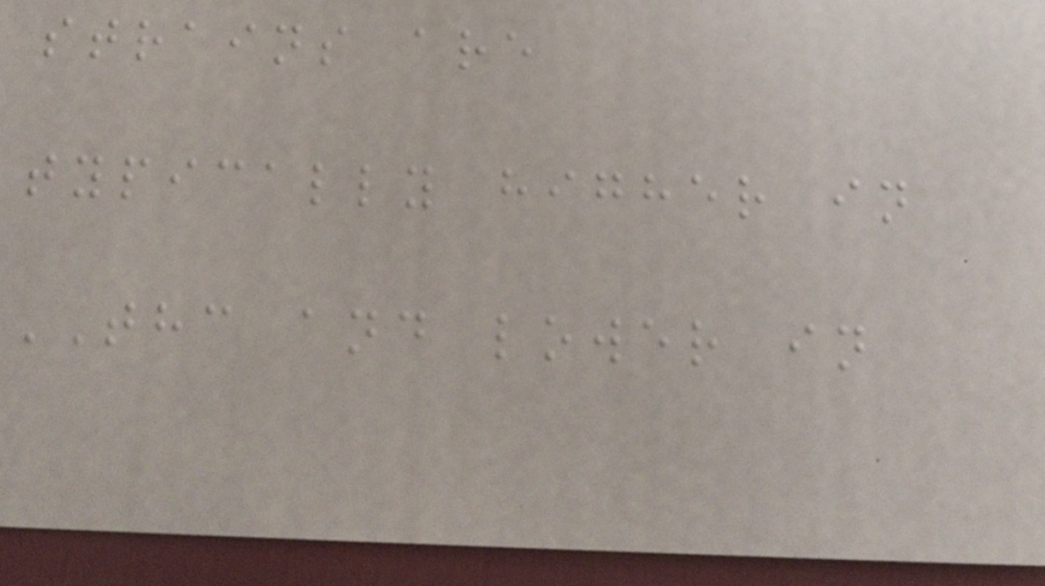strains are
typically higher in
THC and lower in
